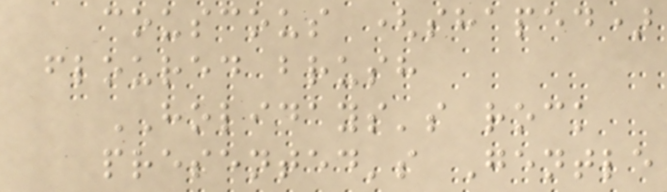couscous (shaped)
floured brush
HOLIDAYS's rock
presented's Gentle
